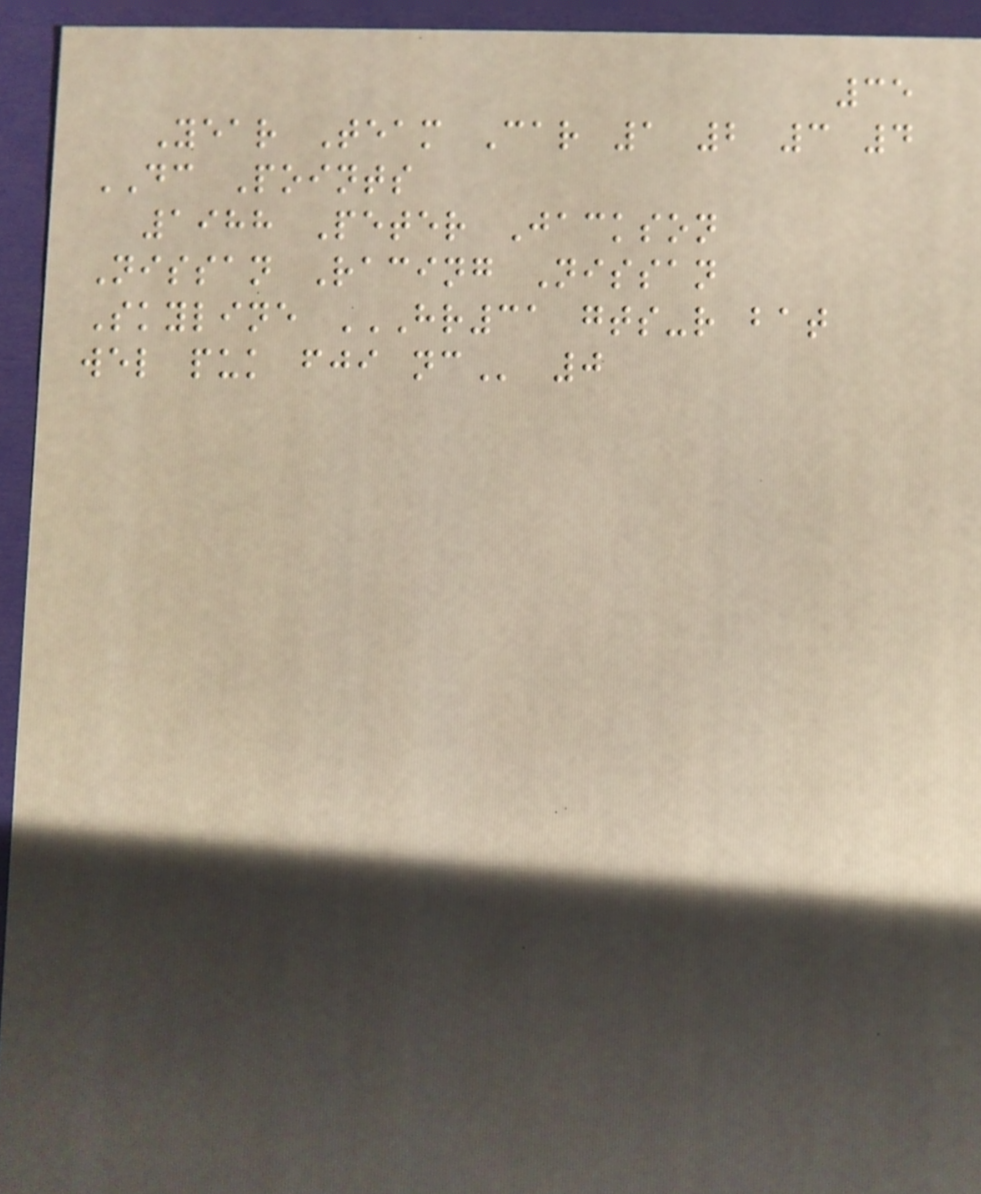35
Year Team Car 1 2 3 4
DC Points
1988 Peter Jackson
Nissan Racing Nissan
Skyline HR31 GTS-R BAT
WEL PUK FJI NC 0
